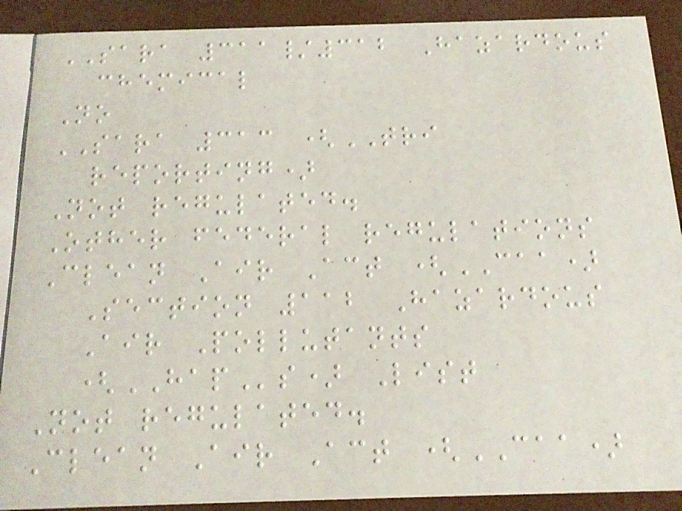SARA 311/312 Hazardous
chemical
No
SARA 313 (TRI
reporting)
Not regulated.
Other federal regulations
Clean Air Act (CAA)
Section 112 Hazardous
Air Pollutants
(HAPs) List
Not regulated.
Clean Air Act (CAA)
